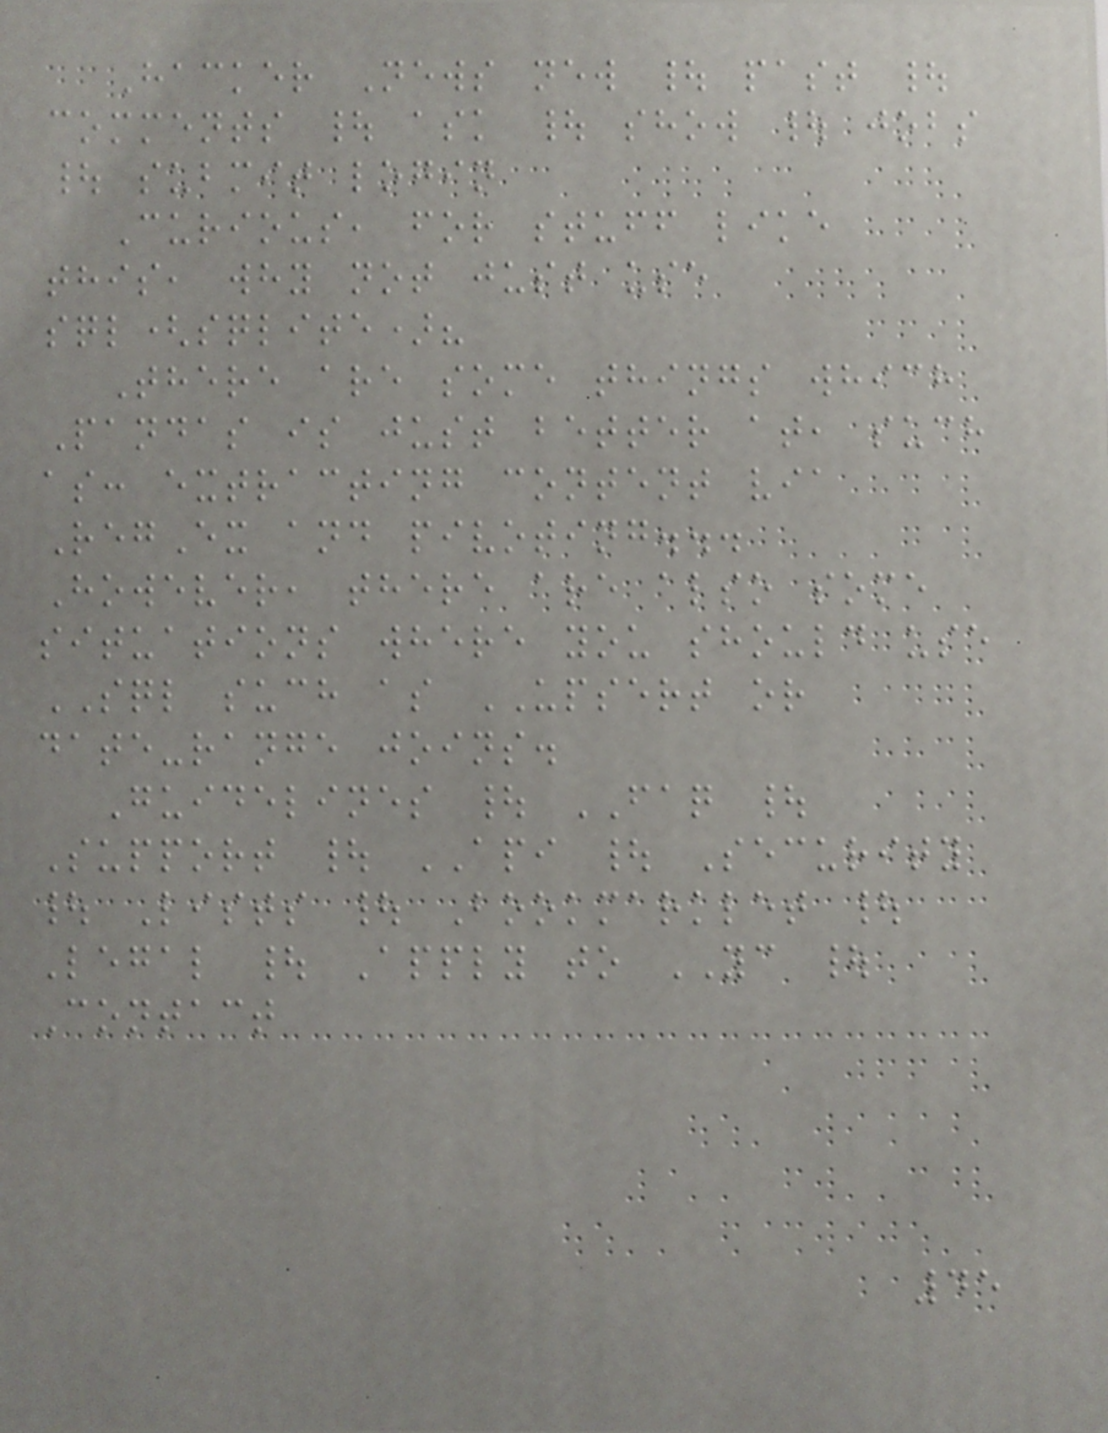Hacker News new | past |
comments | ask | show | jobs
| submit login
Curious, for stuff like
this, why not just use
sql(sqlite)?
There are some things which
Pandas is just better at, such
as: extracting content via
RegEx and pivoting...
However, there are also some
situations where you should use
SQL such as UPSERT or
date-range joins.
Guidelines | FAQ |
Support | API | Security
| Lists | Bookmarklet |
Legal | Apply to YC |
Contact
45
